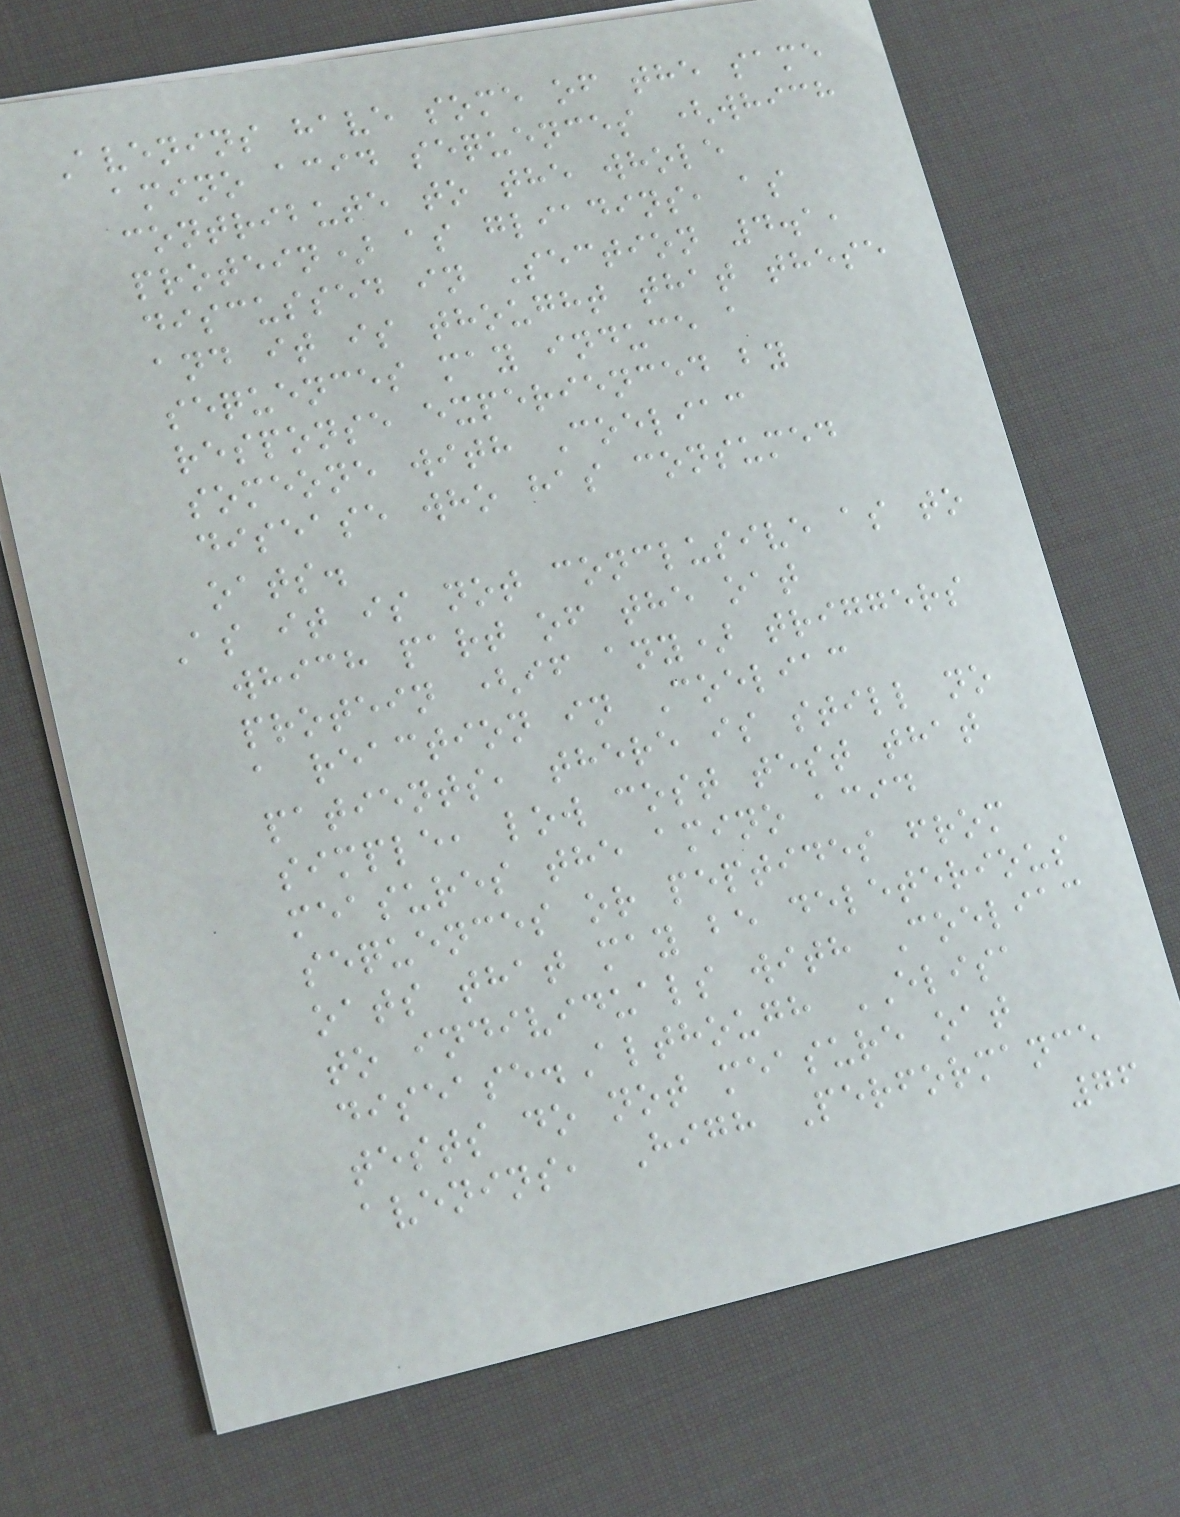Avenins have some of the same
amino acid sequences (which
contribute to the whole
protein) as gliadins, as
discussed in Section 4.1,
and it is thought that these
sequences may induce a
response experienced by
someone with Coeliac
disease who has consumed
oats.
As it is not conclusive as to
which part of the oat
protein (if any) triggers
a reaction in Coeliac
patients, there is still no
simple, low cost test that
measures the amino acid
sequences or peptides from
oats that may be deleterious
to individuals with Coeliac
disease.Although ELISA
tests do not measure oat
avenins, High Performance
76
